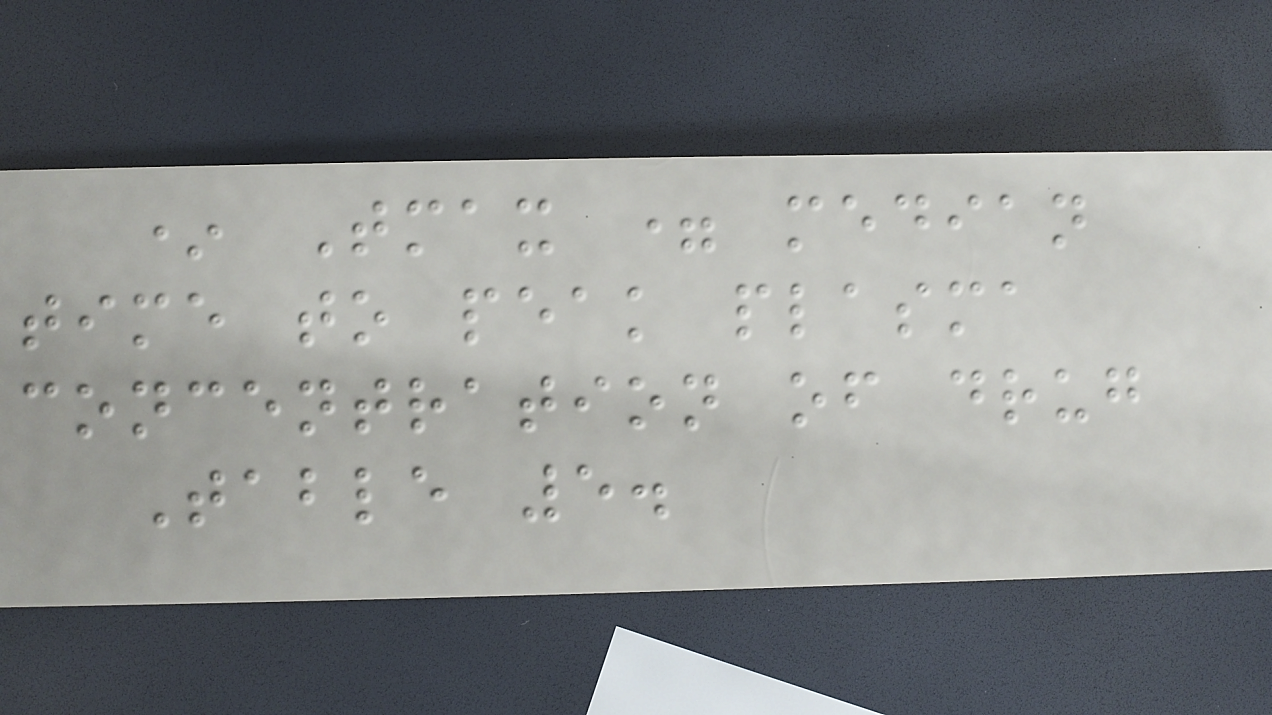* Tmax = median
time to peak plasma
concentration of drug
Table 5.
